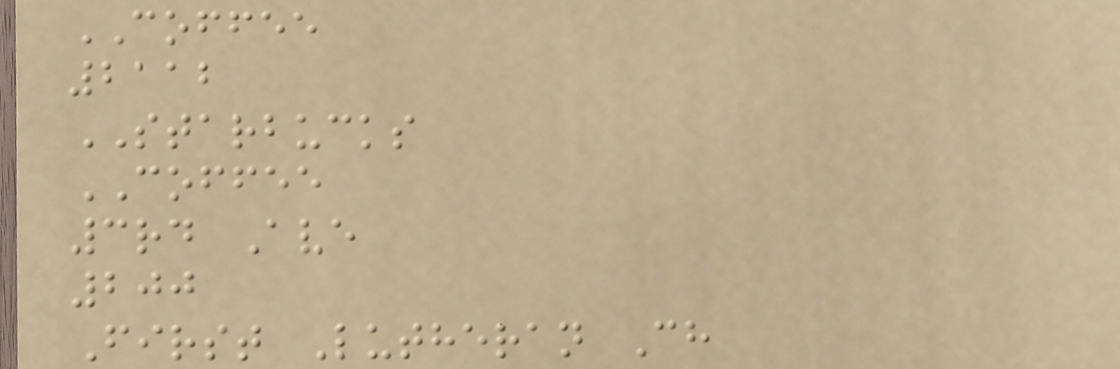COFFEE
2112
STARBUCKS
COFFEE
3rd Ave
200
First Lutheran Ch
